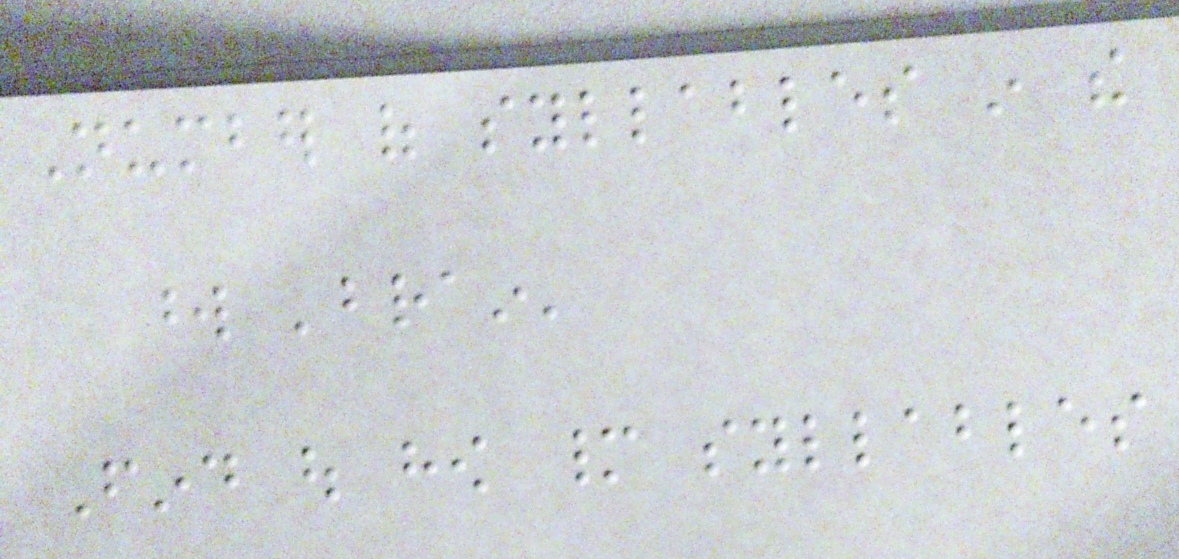Number of syllables in the
word 'brain'
Find out how many syllables
